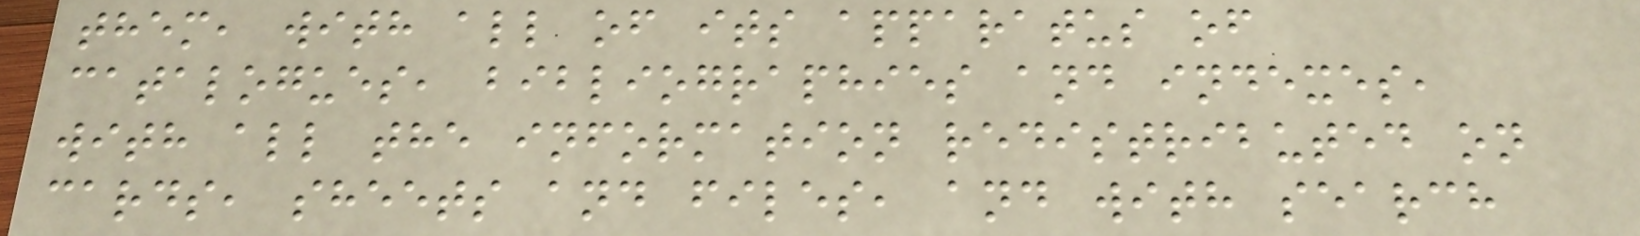them, with all of its apparatus of
catalogues, bibliographies and indexes,
with all the information redistributed on
cards, sheets and files, and with search
